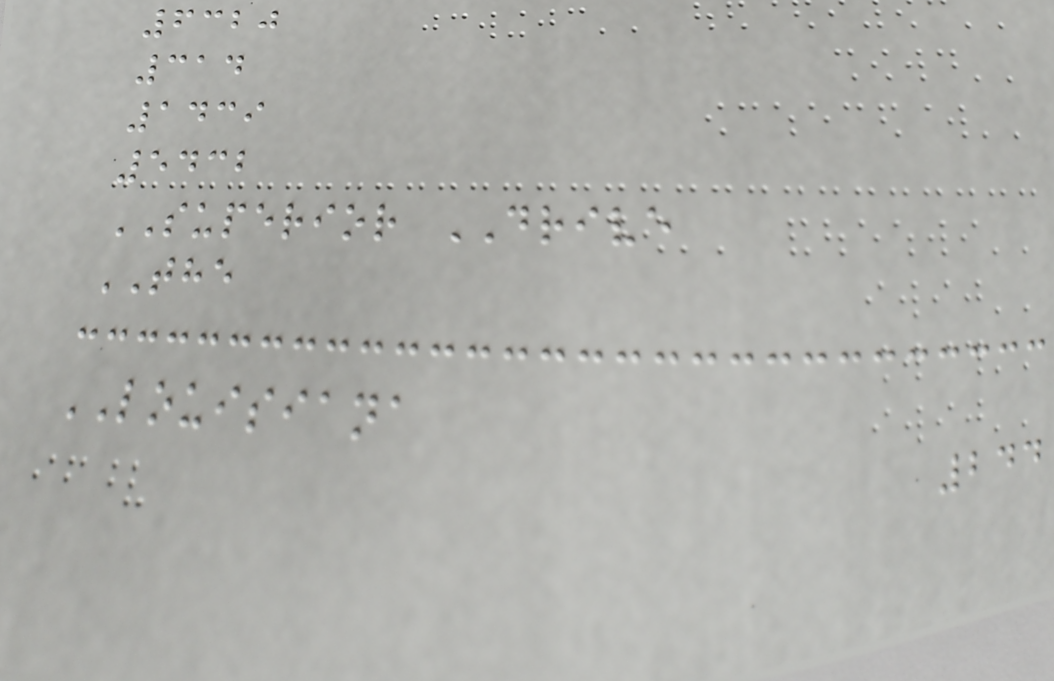6320
314
1439
5432
SUPERIOR DRIVE
THE
LOUISIANA
244
